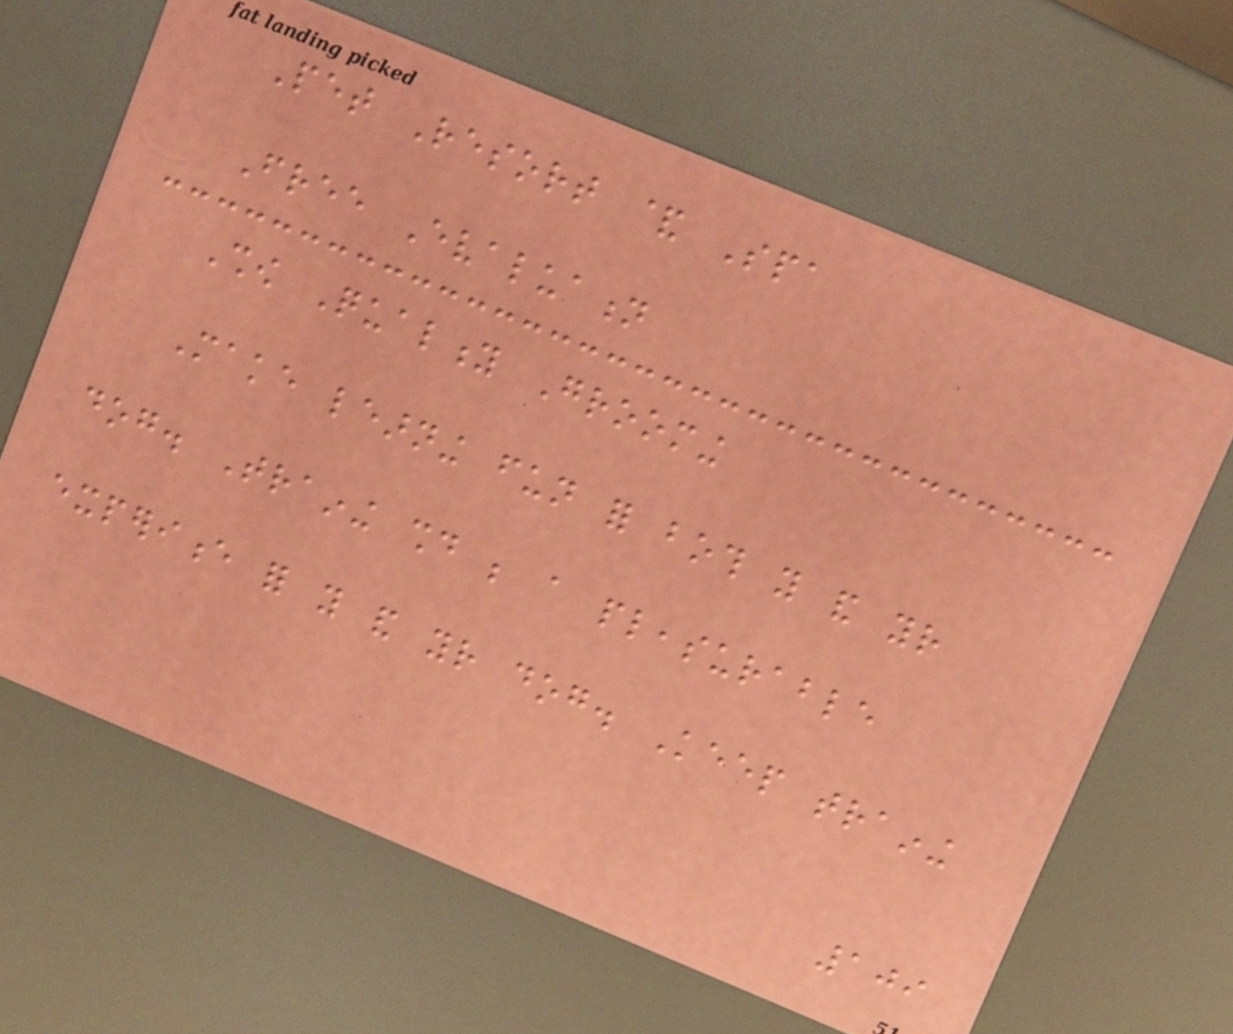Pet Resort & Spa
Free Evaluation
Show Quality Grooming
Make learning fun for both you and your
dog. Training should be a pleasurable
experience for you and your dog. Keep training
109
